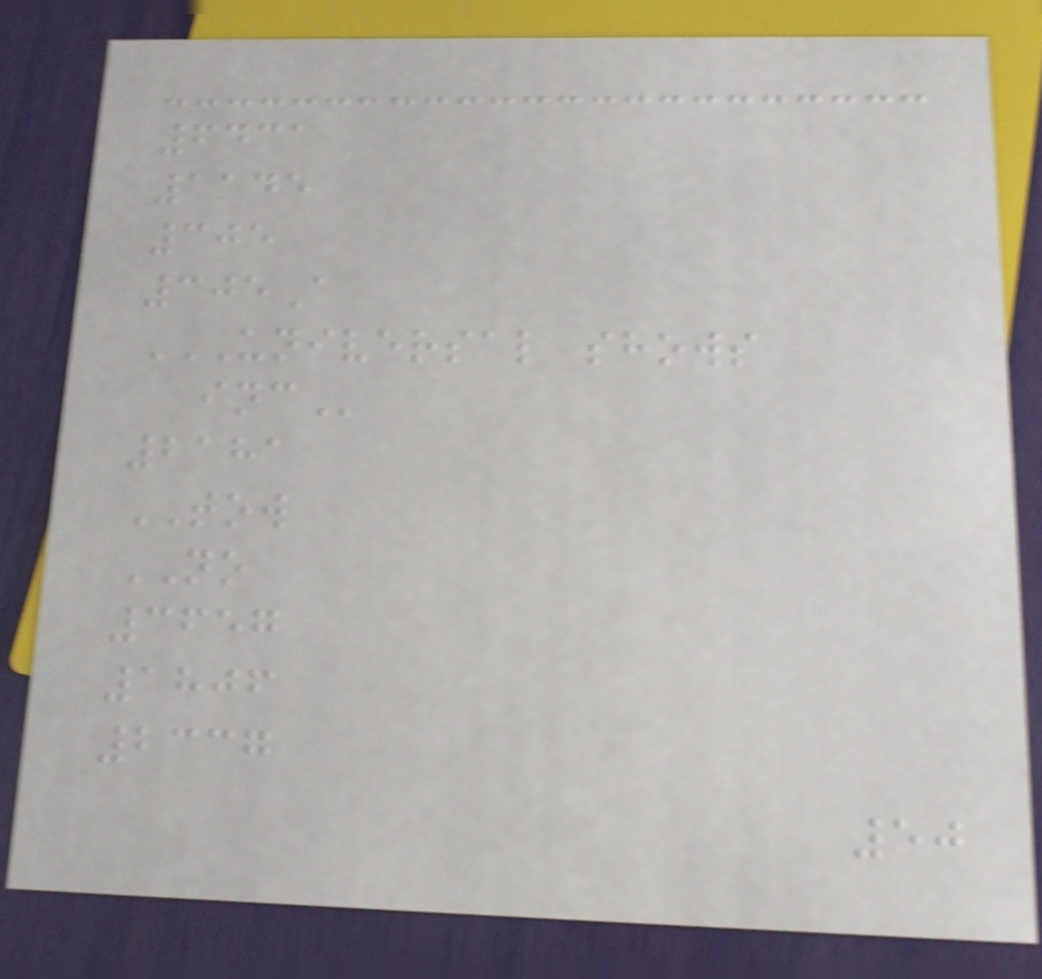6431
1145
305
305A
UNIVERSAL SHOWS
INC
2181
TOW
NO
3657
1806
2337
50
